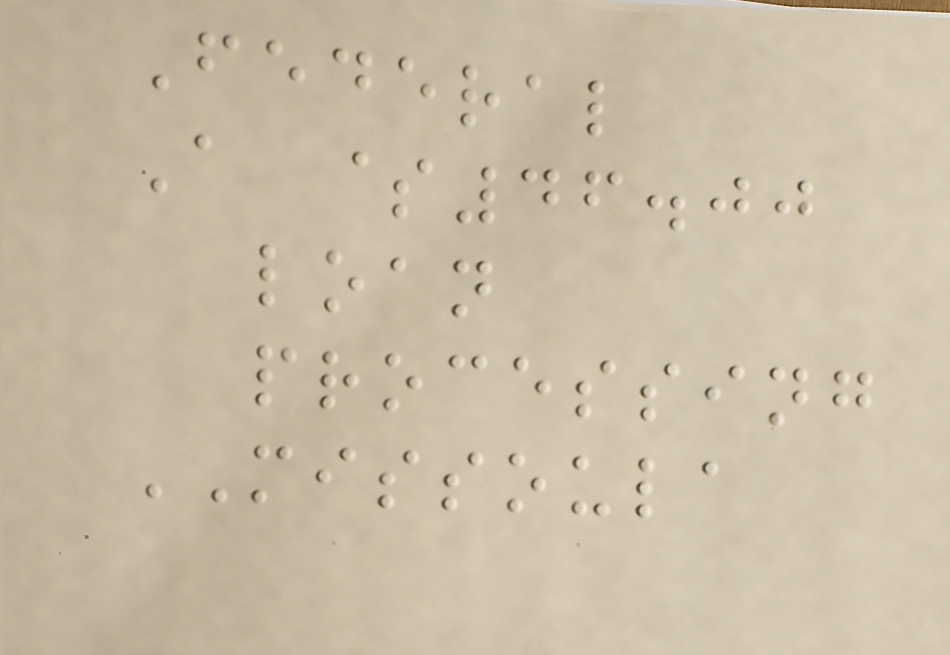Federal
A $46.00
loan
processing
MISSOULA
